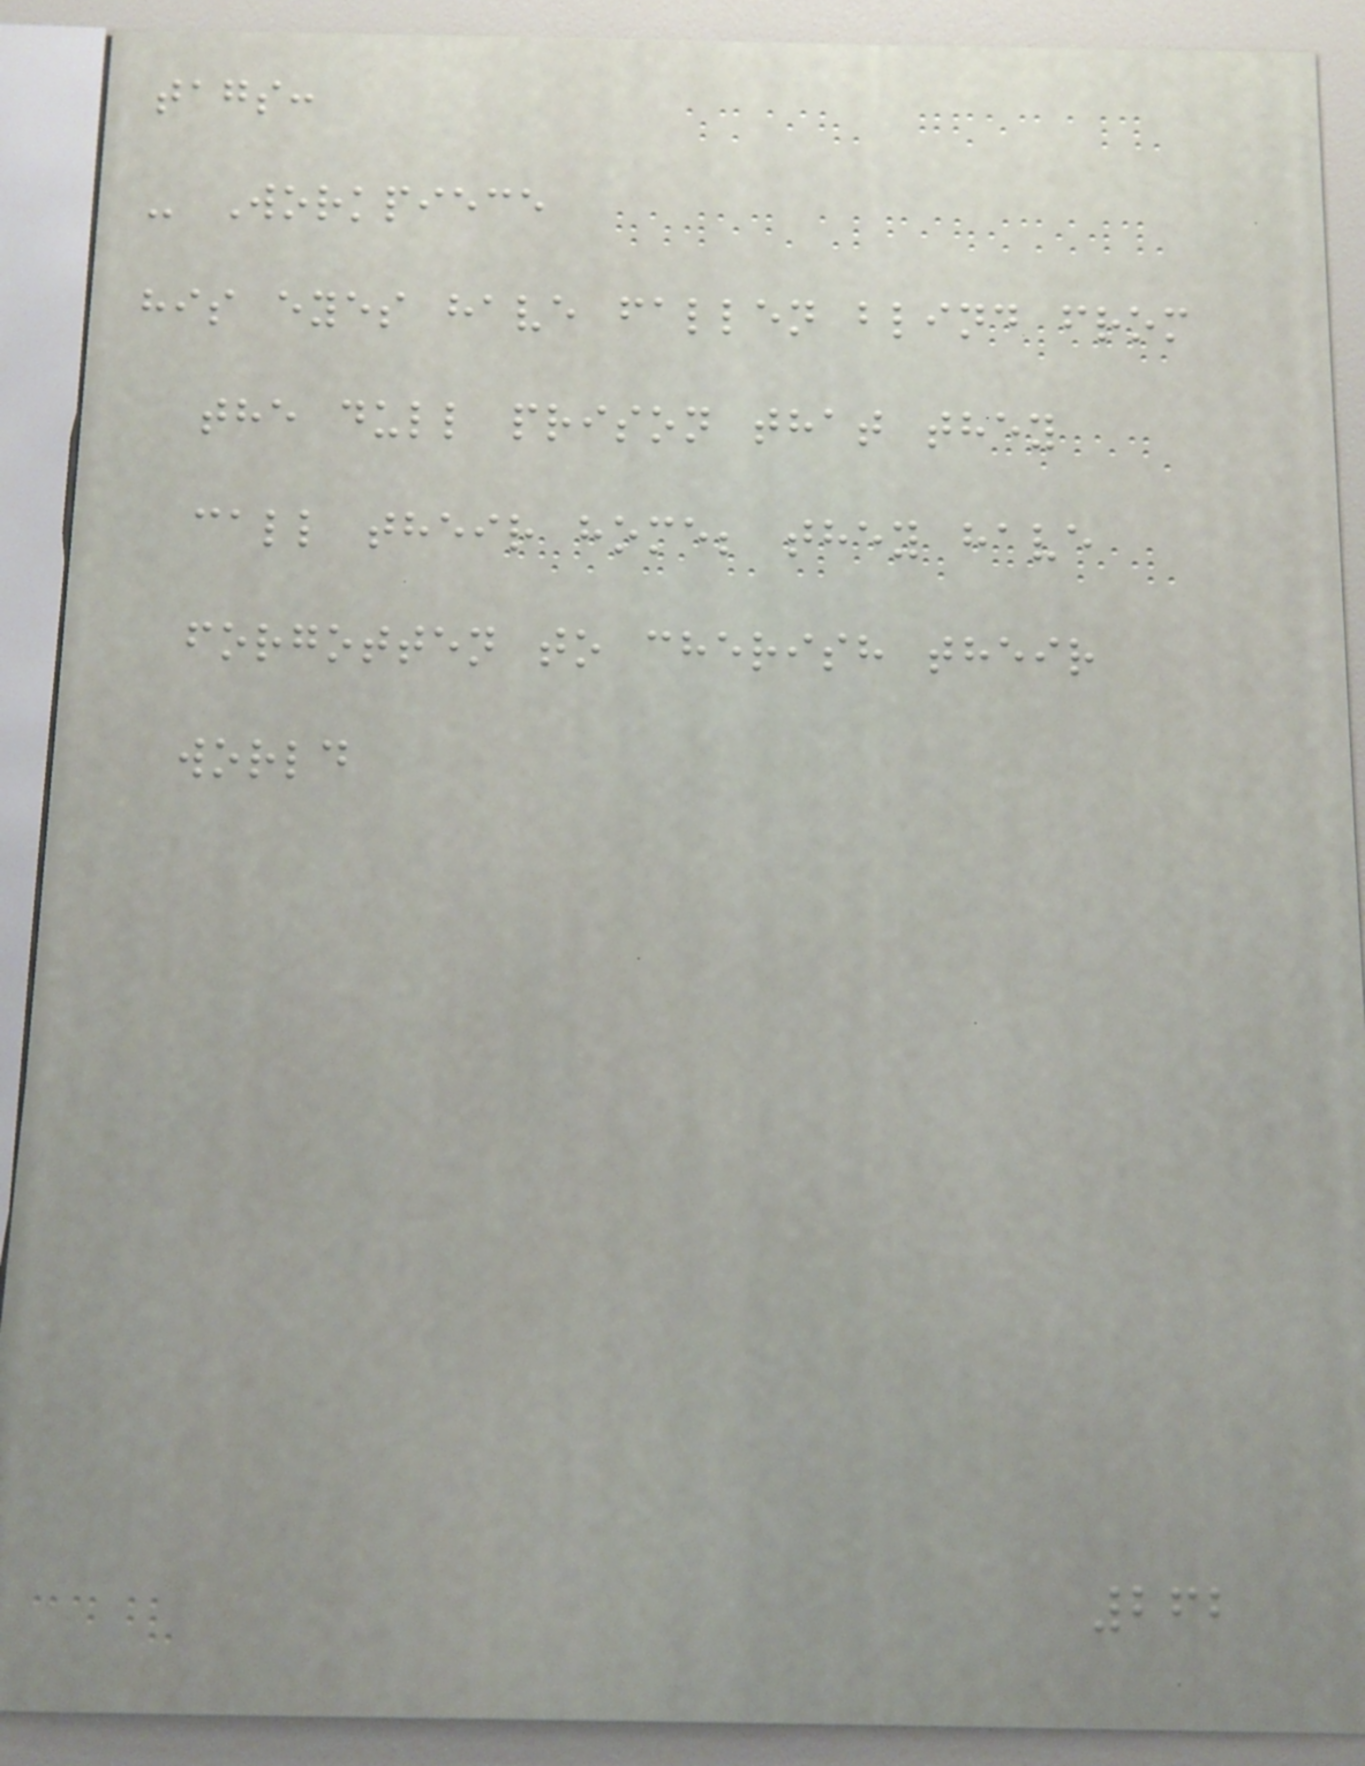tags:
- Workpiece
his eyes have fallen blind from
the dull prison that they
call their home; they have
forgotten to cherish their
world
262
